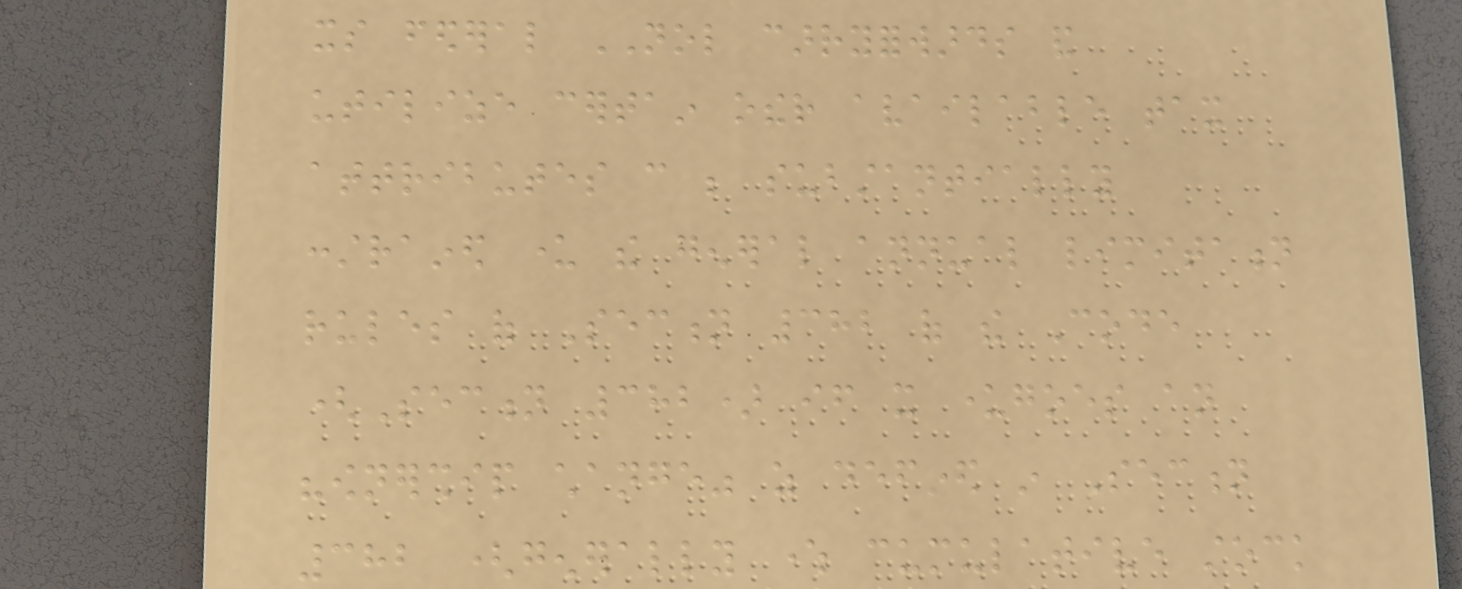its federal NOL carryforwards and
utilize certain other available tax
attributes can be substantially
constrained under the general annual limitation
rules of Section 382 of the Code
(Section 382) if it undergoes an
"ownership change" as defined in Section
382 (generally where cumulative stock
